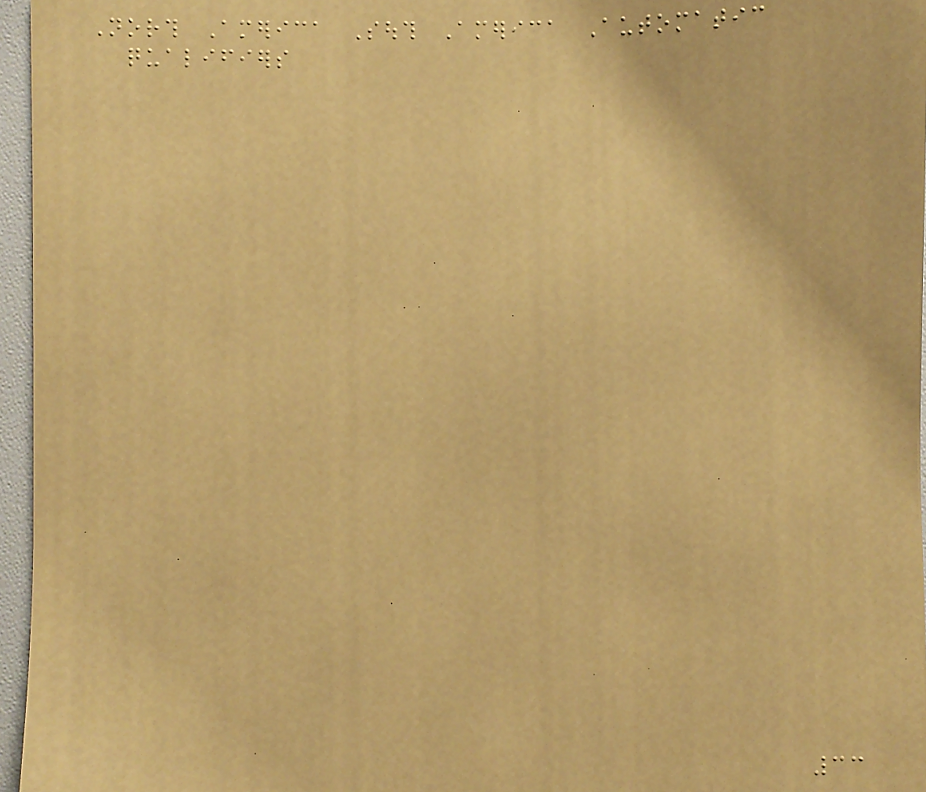North America South America Automatic
qualifiers
33
